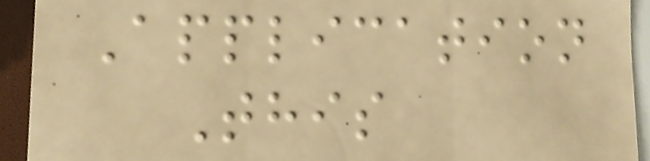Application
This
